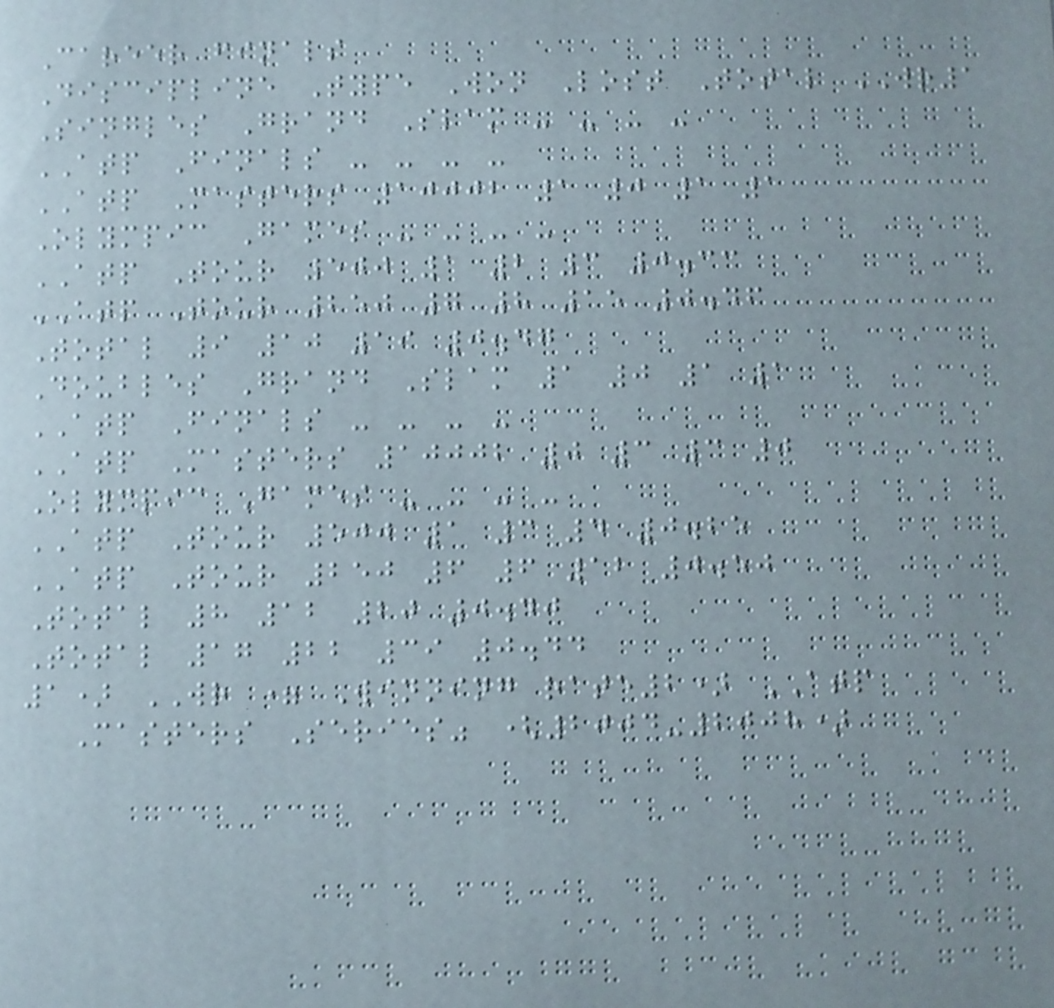Career finals
Discipline Type Won Lost Total WR1
Singles Grand Slam - - - -
ATP Finals - - - -
ATP Masters 10002 1 0 1 1
Olympic Games - - - -
ATP Tour 500 1 2 3 0.33
ATP Tour 250 7 8 15 0.46
Total 9 10 19 0.47
Doubles Grand Slam 1 0 1 1
ATP Finals - - - -
ATP Masters 10002 0 3 3 0
Olympic Games - - - -
ATP Tour 500 1 3 4 0.25
ATP Tour 250 6 6 12 0.50
Total 8 12 20 0.40
Total 17 22 39 0.44
1) WR = Winning rate2) ATP
Masters Series" (2004-2008)
